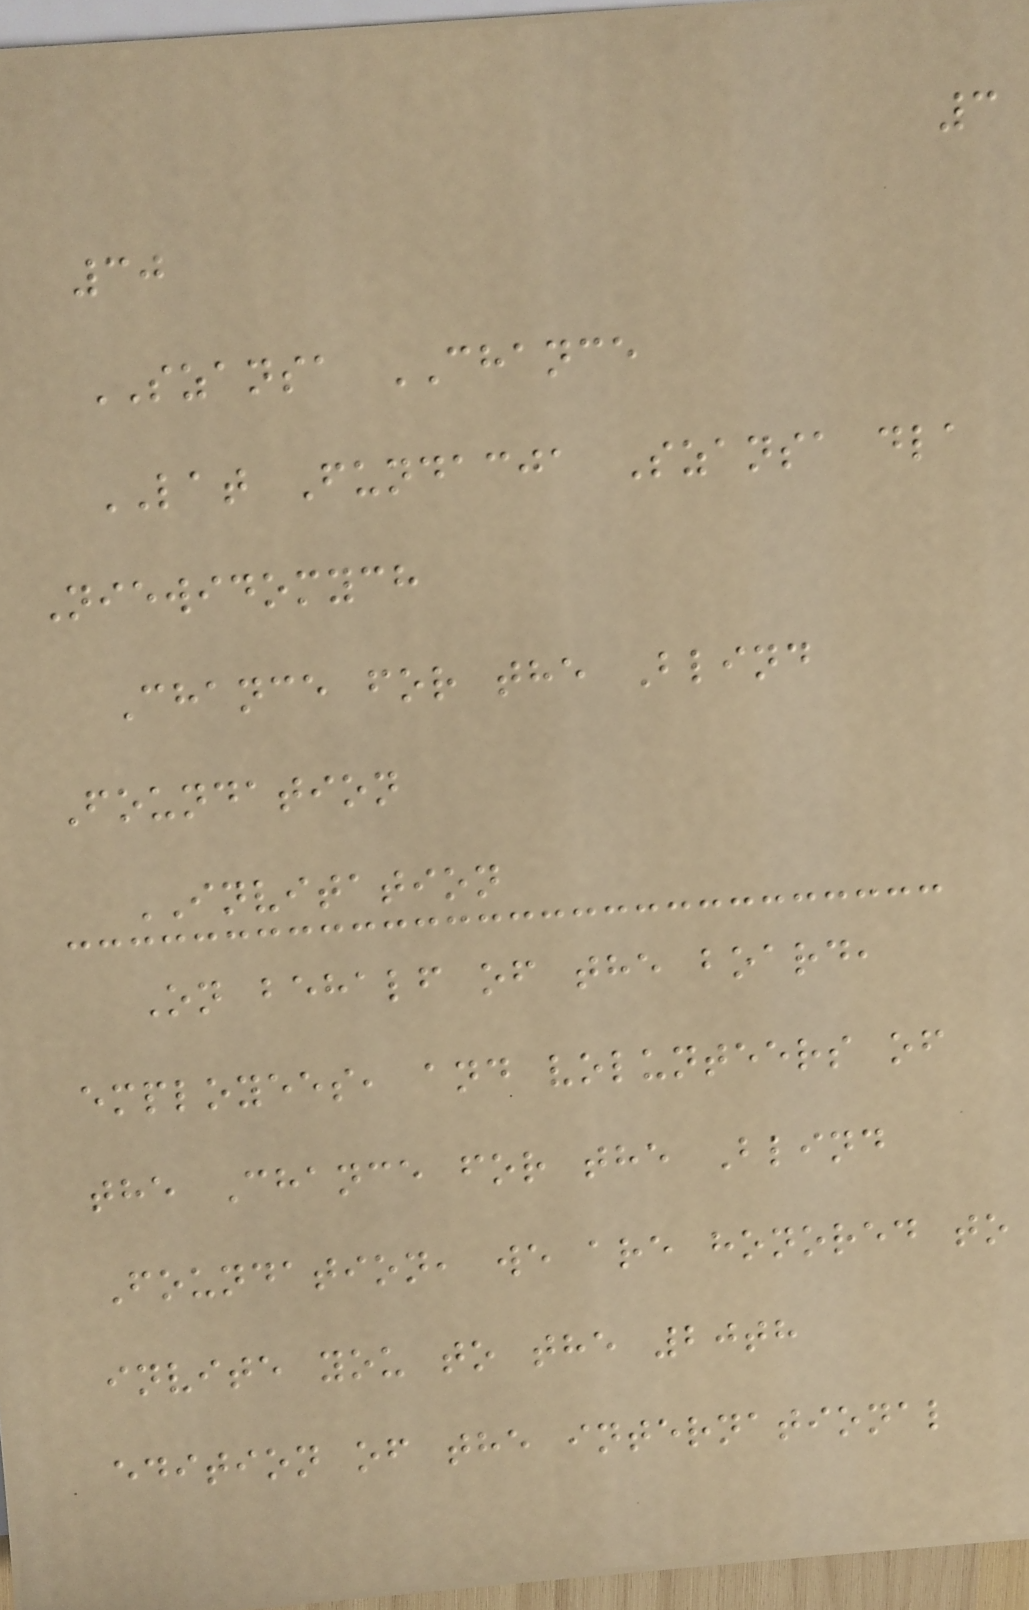3
30
SZANSA CHANCE
LAT Fundacja Szansa dla
Niewidomych
Chance for the Blind
Foundation
INVITATION
On behalf of the board,
employees, and volunteers of
the Chance for the Blind
Foundation, we are honored to
invite you to the 20th
edition of the international
